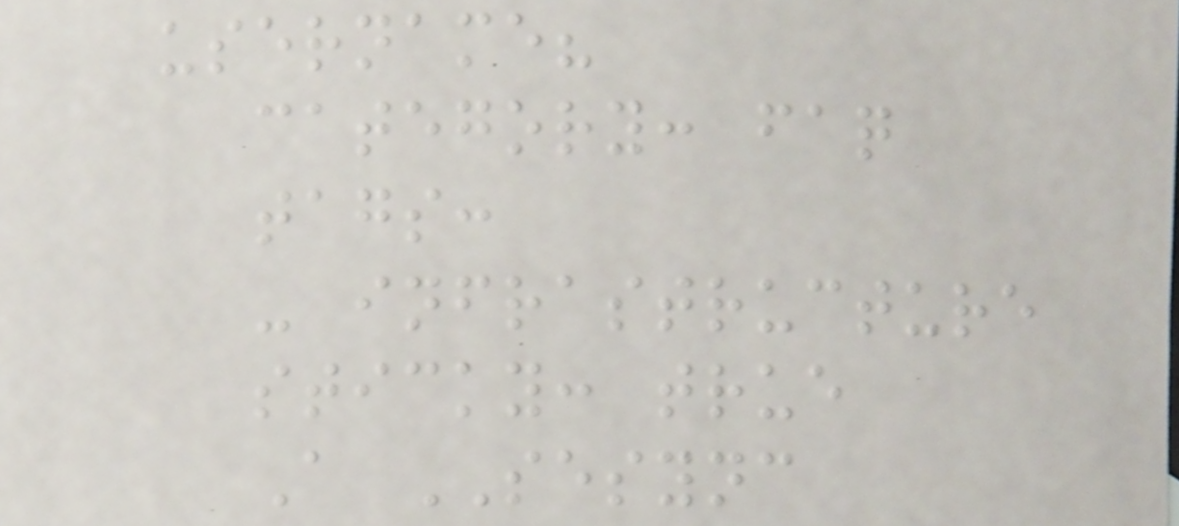username?
category: faq
tags:
- infrastructure
sticky: true
A SESYNC
